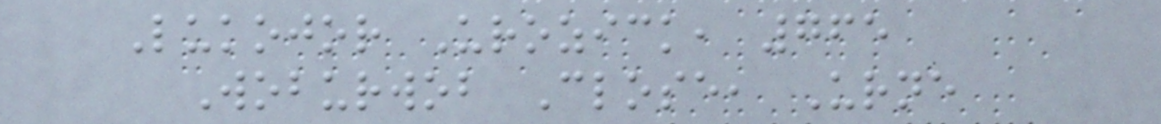Lukojor Urozick, 765
Woburwob Close, Urne
